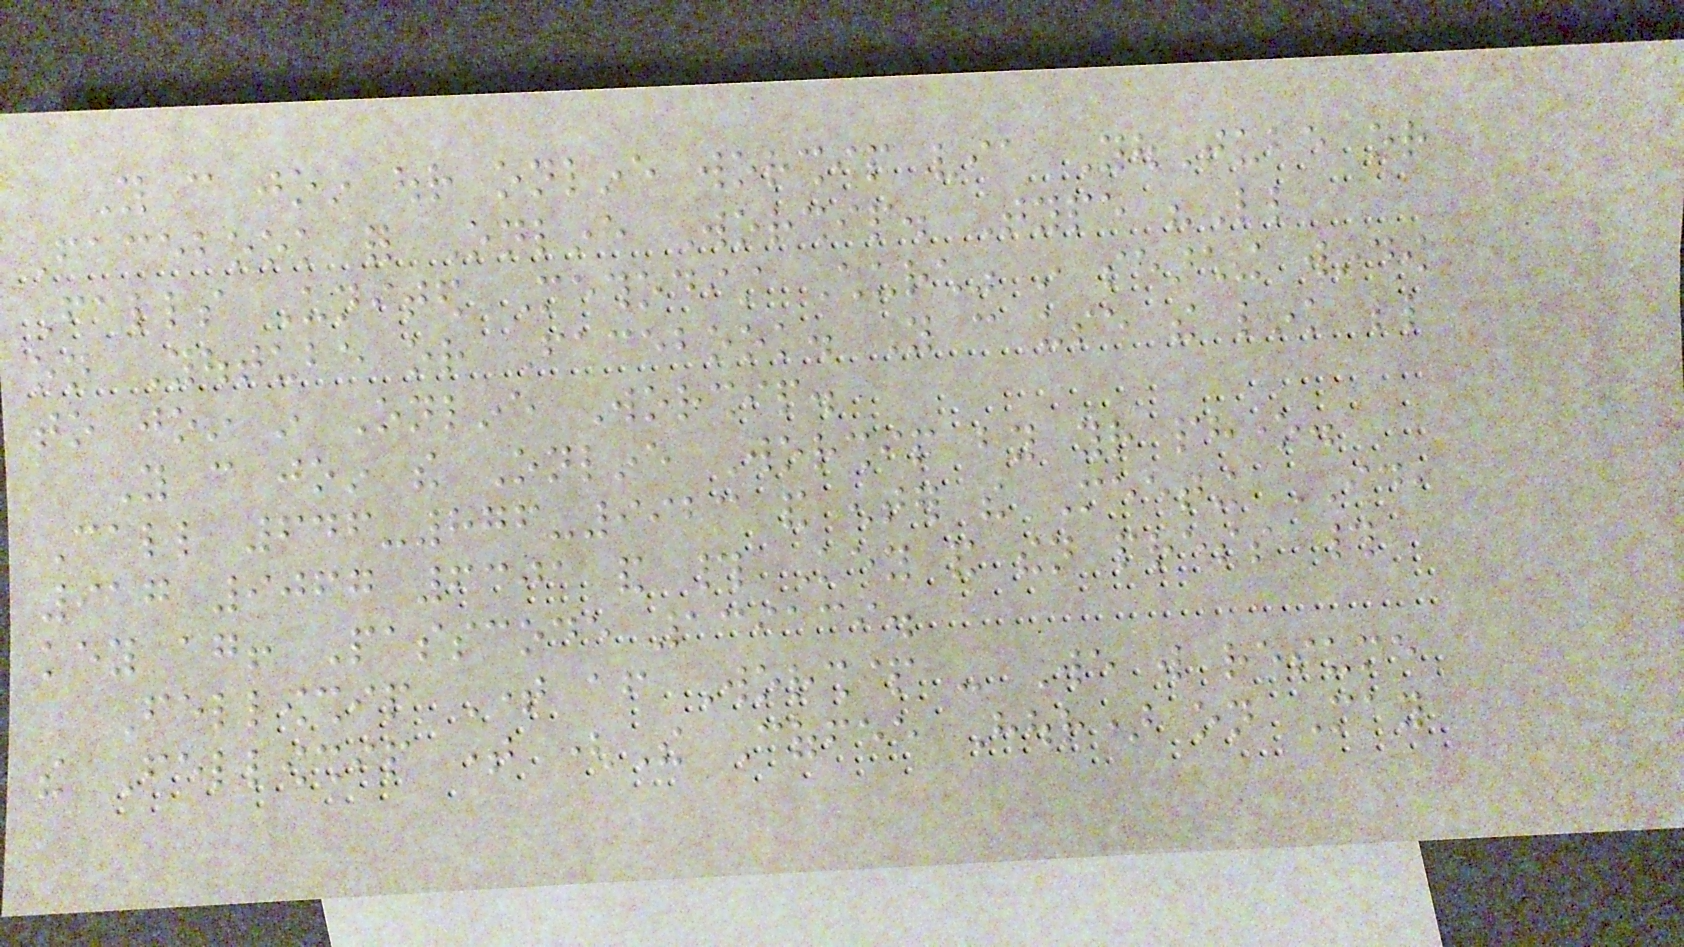You can join our online worship via YouTube or
Facebook for Online Worship. Type "Little
Falls United Methodist Church" in searching window
on Youtube or Facebook. You can use the link below
to join in Online Worship.
You can join the Online Worship by your phone.
Call 646-876-9923 and enter the Meeting ID,
917 9067 6301 and # Key and then press #
key again! Passcode 139139.
Fellowship Time after Worship - We will resume
the Fellowship time (The Coffee Hour) on May
